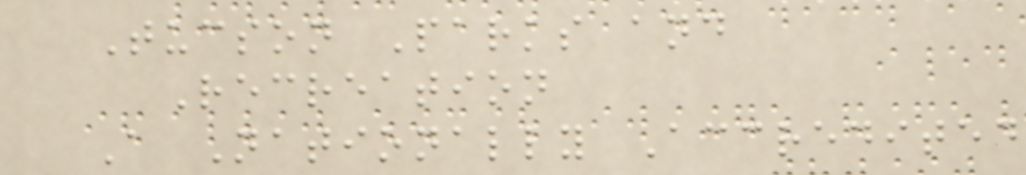Tucson Parks and
Recreation
A Nationally Accredited
